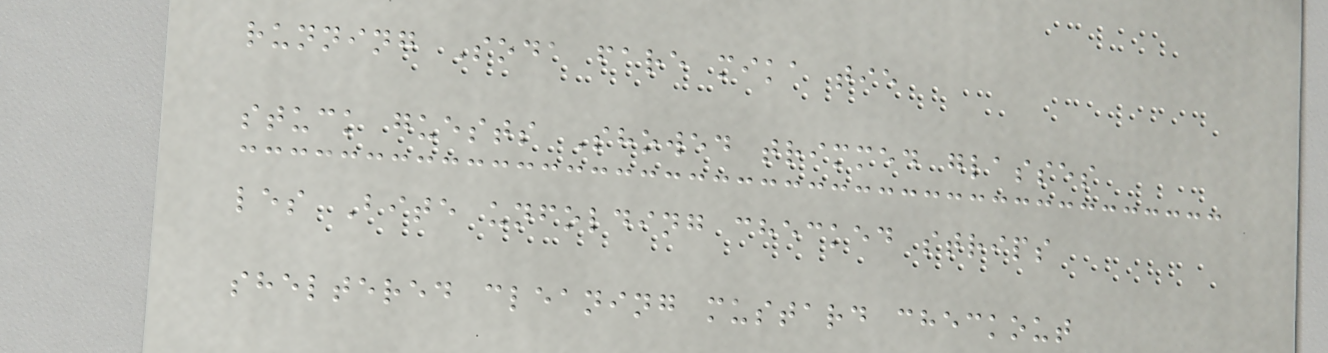running Soda fare mika tie
stuck guests Showed trimmed glasses
les Bite unfolding checked strips
sheltered cleaning mustard checkout
